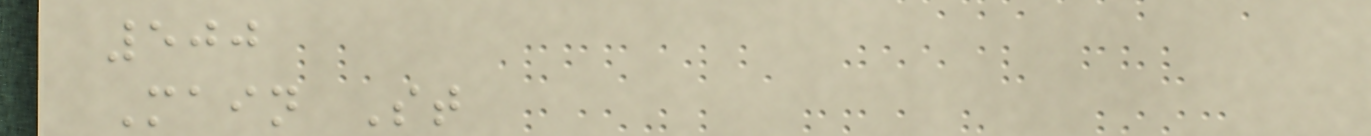500
Main St
